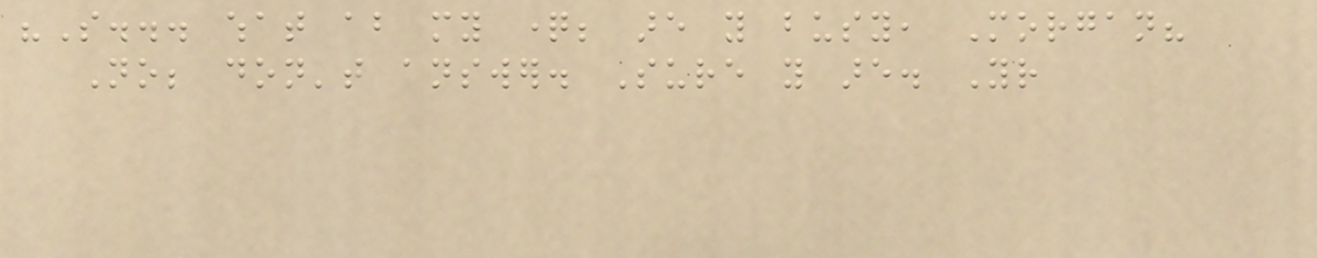"So... what about my question; are you busy, Morgan?
No; don't answer. Sure you are. Your
